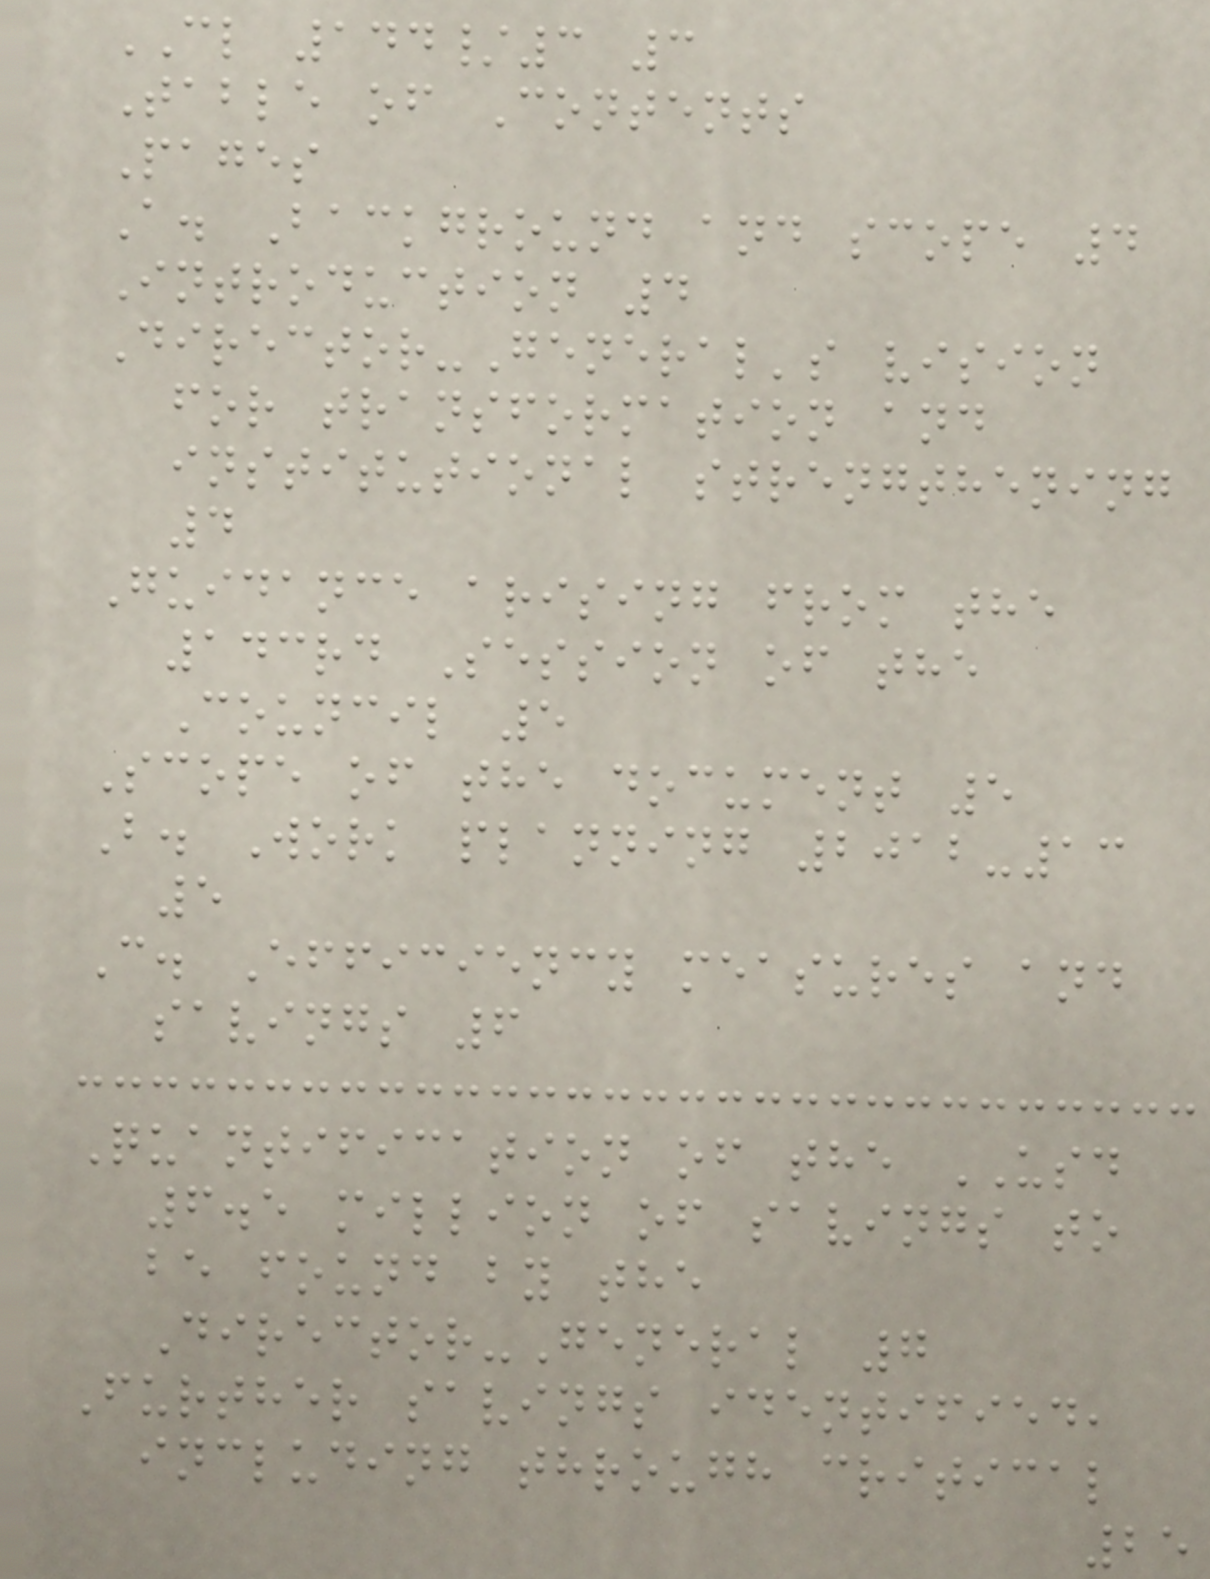CL 144/3 3
Table of Contents
Pages
A. Background and scope 4
Introduction 4
Director-General's vision
for transformation and
institutional strengthening
4
Guidance arising from the
143rd Session of the
Council 5
Scope of the document 5
B. Work planning 2012-13
5
C. Efficiency measures and
savings 6
Quantification of the USD
6.5 million of savings to
be found by the
Director-General 7
Further savings identified,
including through critical
25
